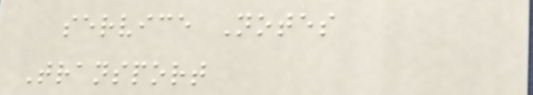service Notes
Transport
